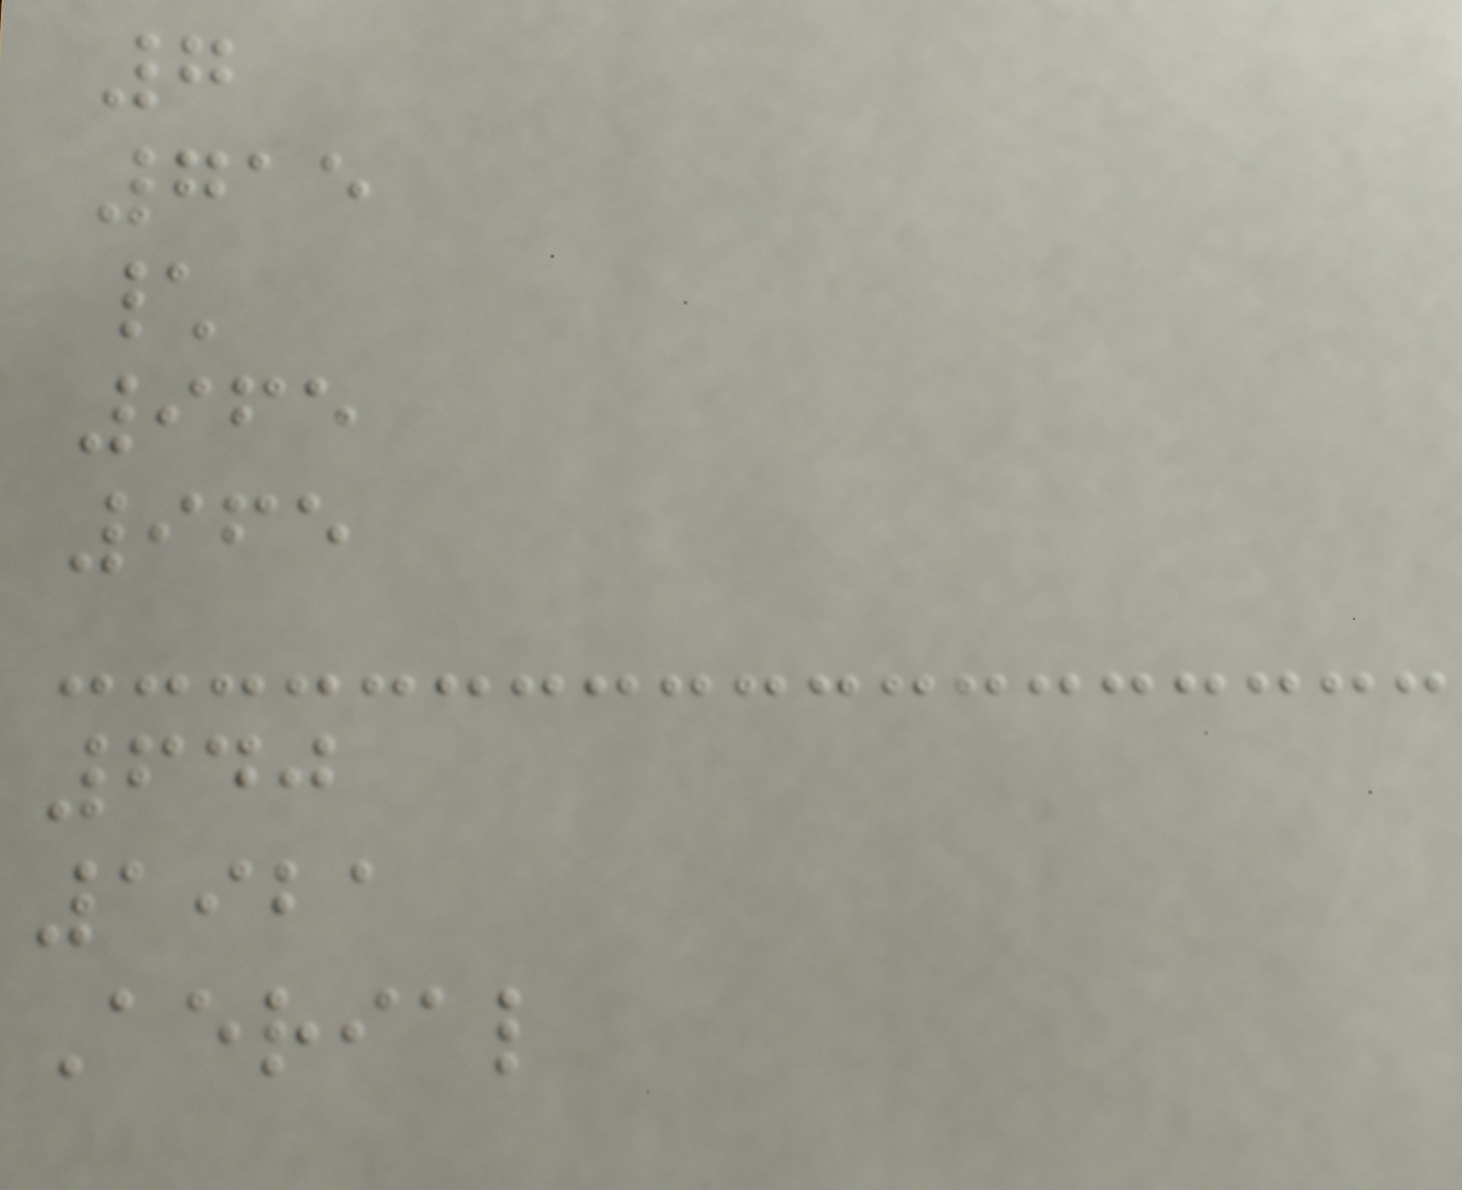7
715
\
965
965
640
1921
Aerial
